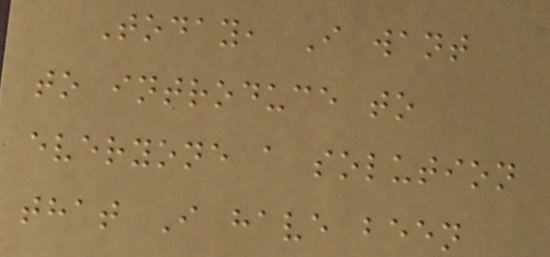Today, I want
to introduce to
everyone a solution
that I have been
